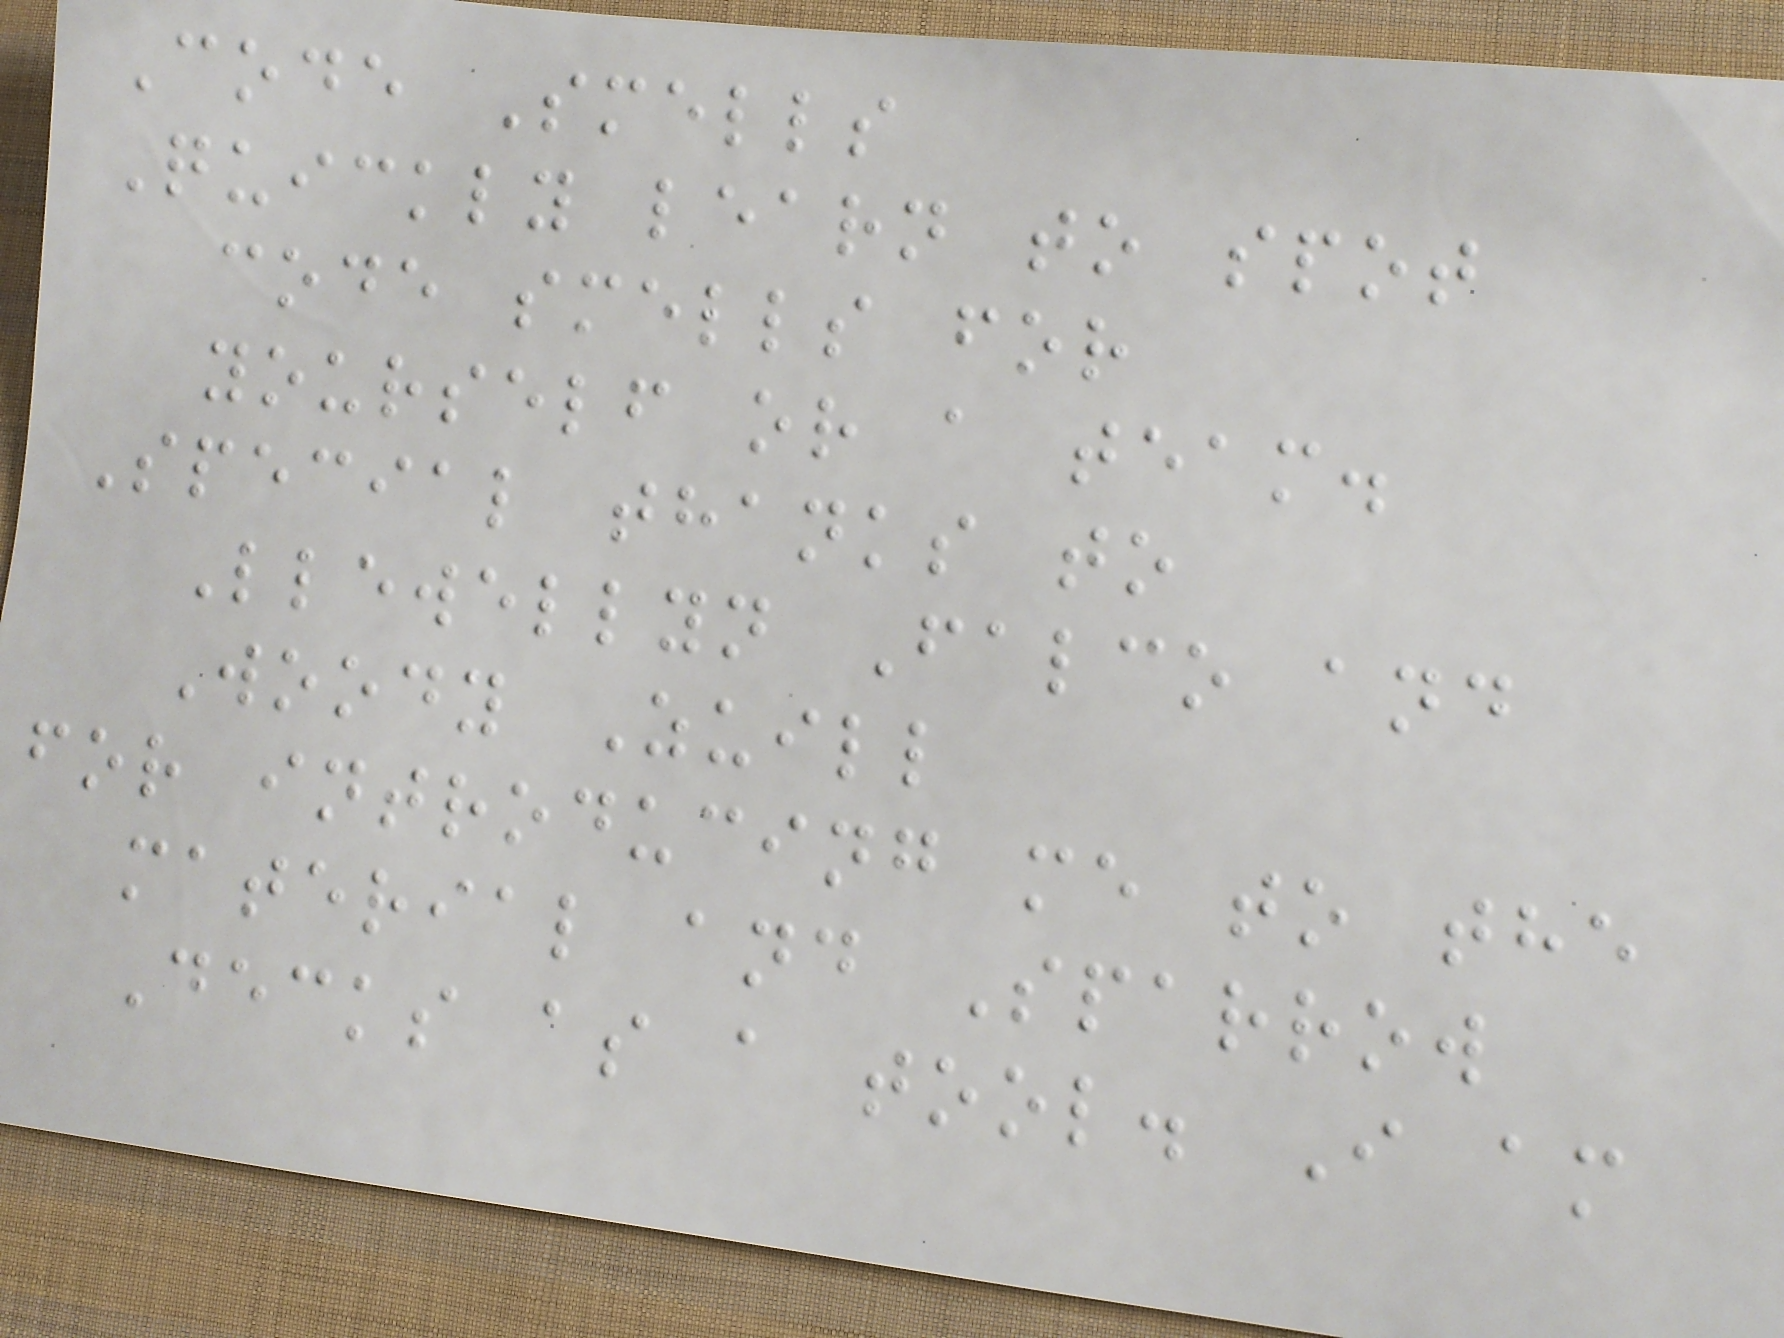Code Smells
Quickly learn to spot
code smells for
yourself or a team.
Special thanks to
Llewellyn Falco and
Woody Zuill
for introducing me to the
material and Sparrow
Decks as a tool. I am
